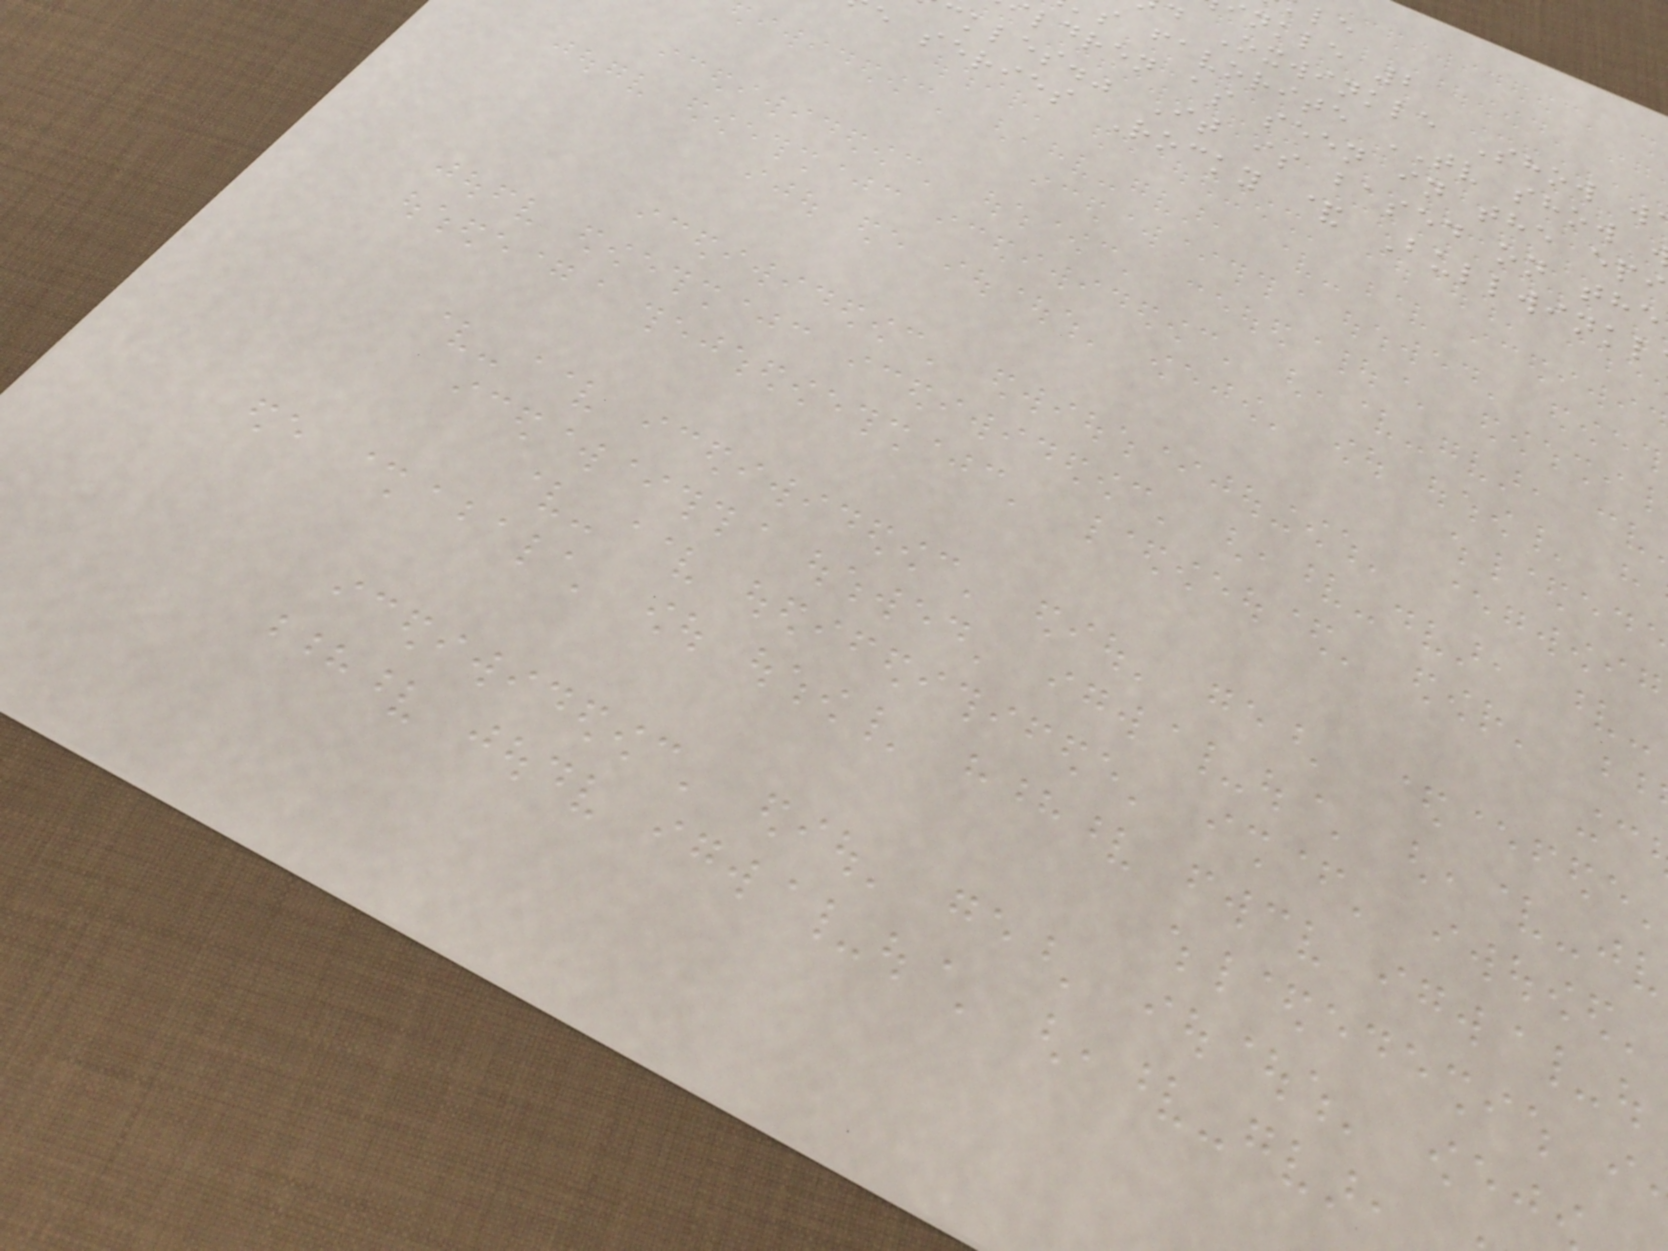nkle 2
d Oxwinkle Show w
s favorite TV show
ldren as seen in the epi
ckles." It is based on the
e series Rocky & Bullwinkl
